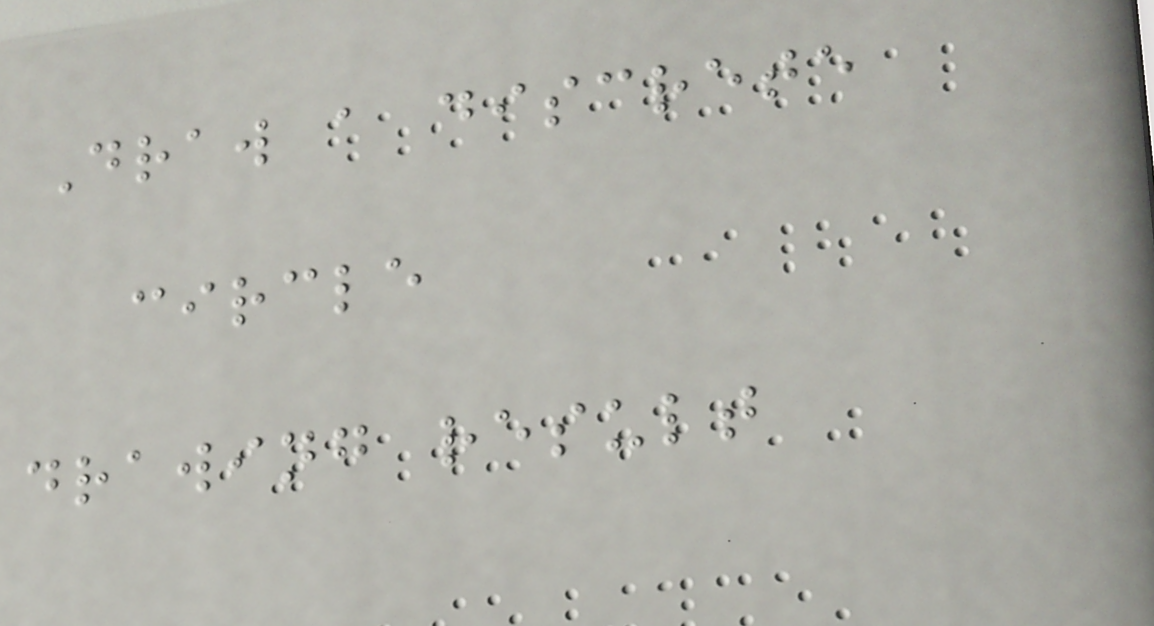Draw a discrete
circle
drawing result
